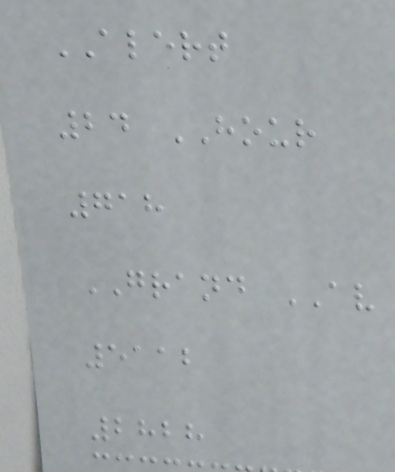ALERT
24 HOUR
718
GRAND AV
5112
2828
